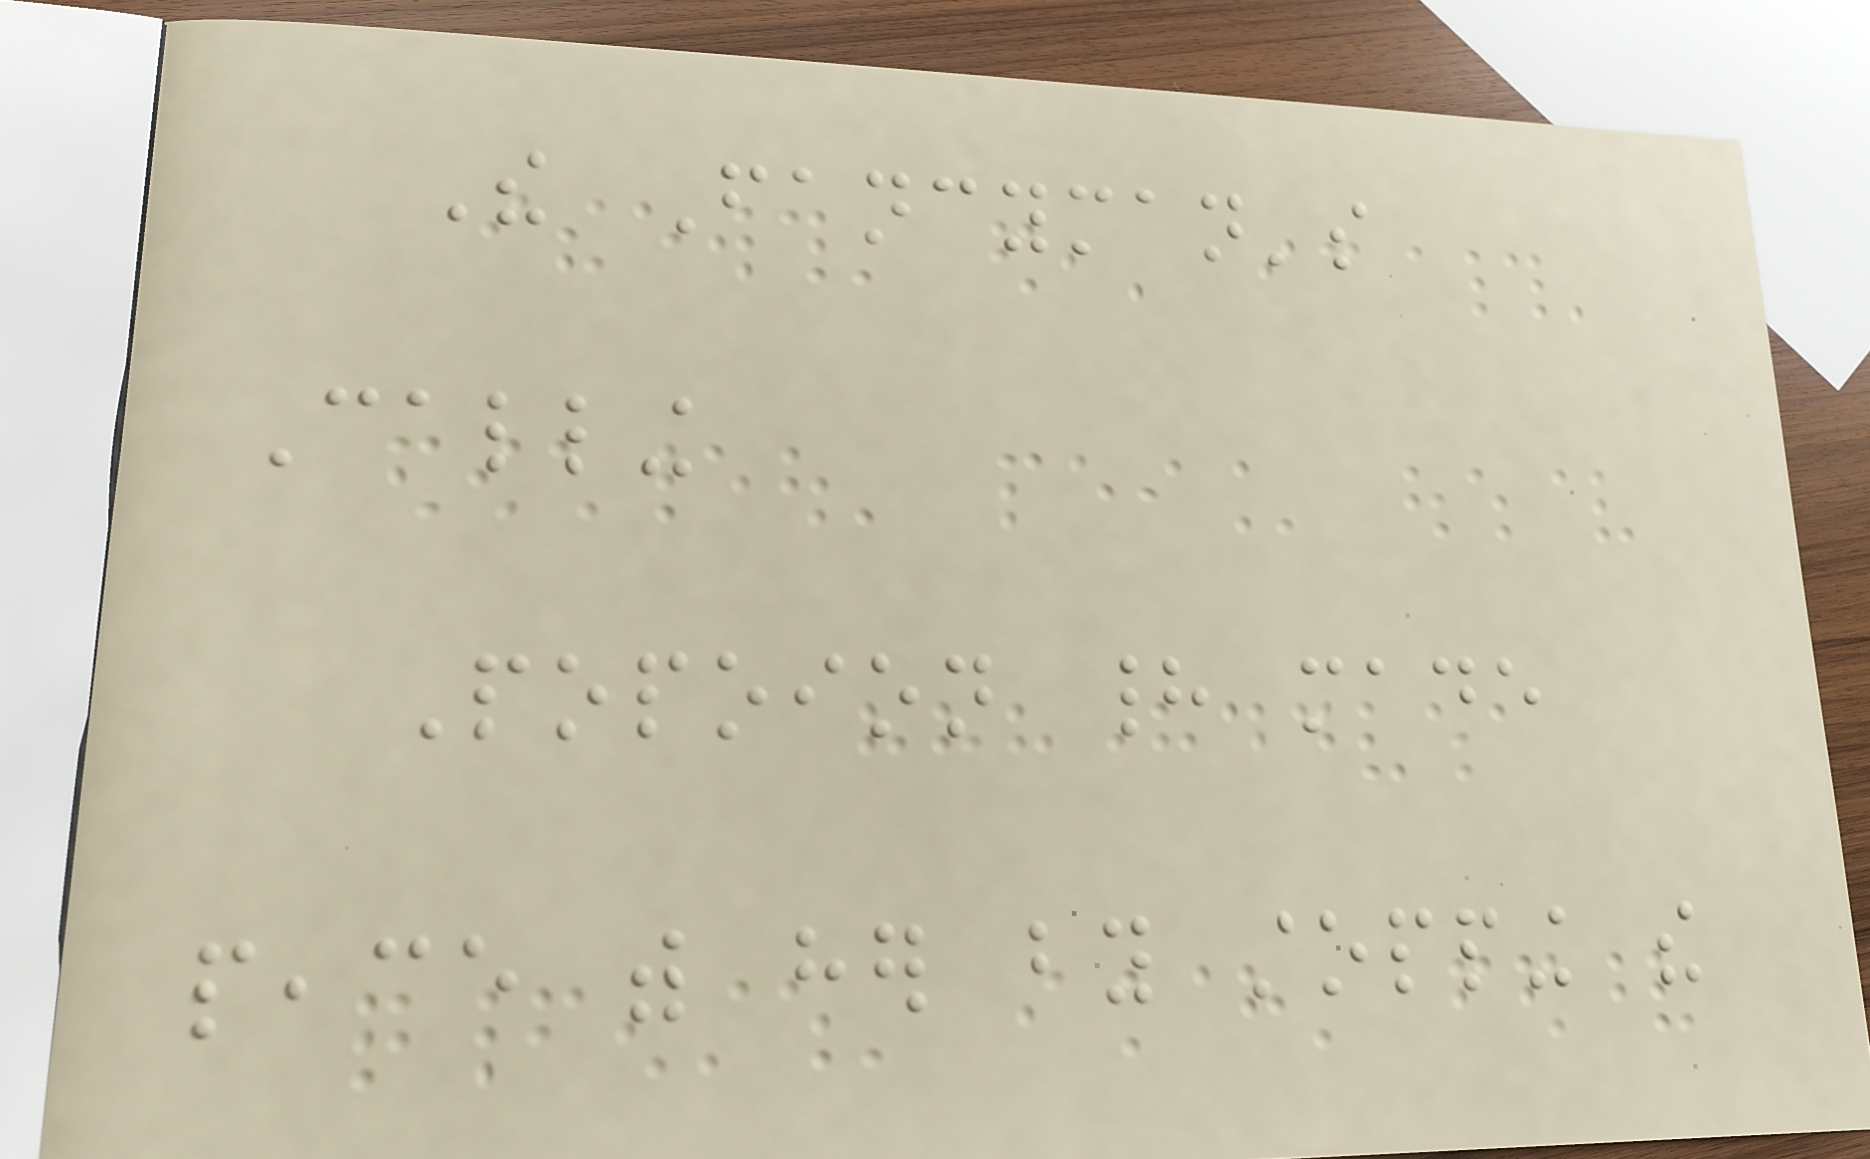The Fancyman's
Calling
Popoion had made
peace with her by stopping the
